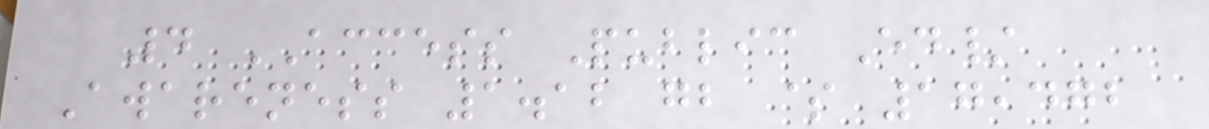4 ACCESS Public Ed/
Awareness 1.12 gb $ 17,472
